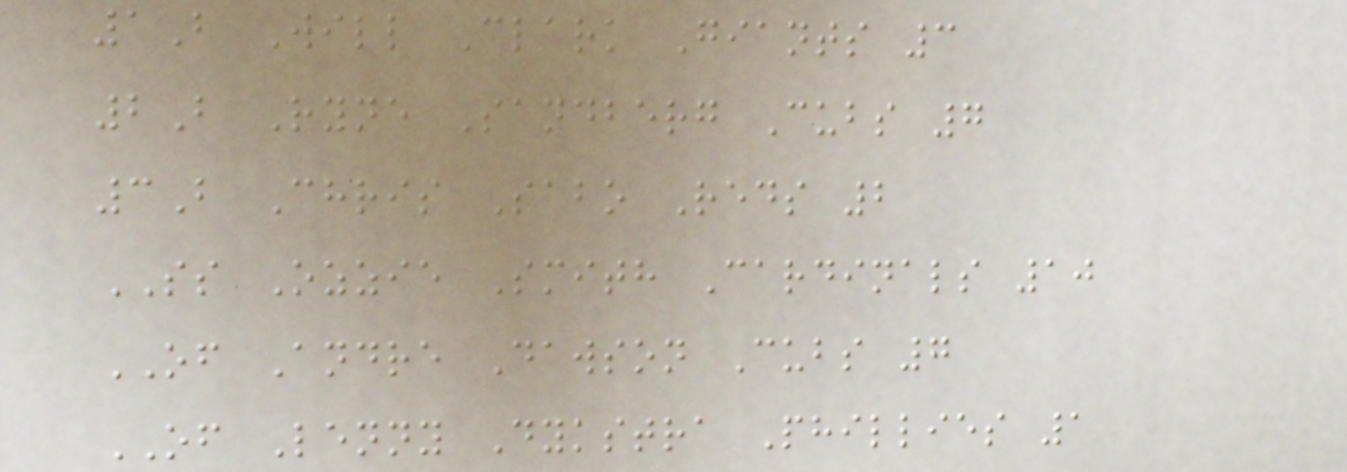1B Will Clark Giants 3
2B Ryne Sandberg Cubs 7
3B Chris Sabo Reds 2
SS Ozzie Smith Cardinals 10
OF Andre Dawson Cubs 7
OF Lenny Dykstra Phillies 1
